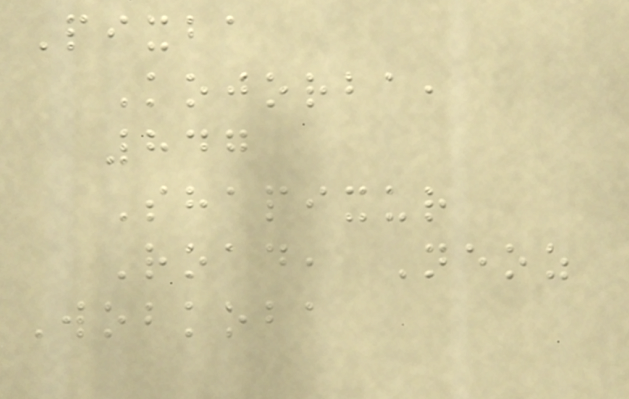Pixba
Kojorba,
847
Shapixur
Road, Neoz
Wobkoba
